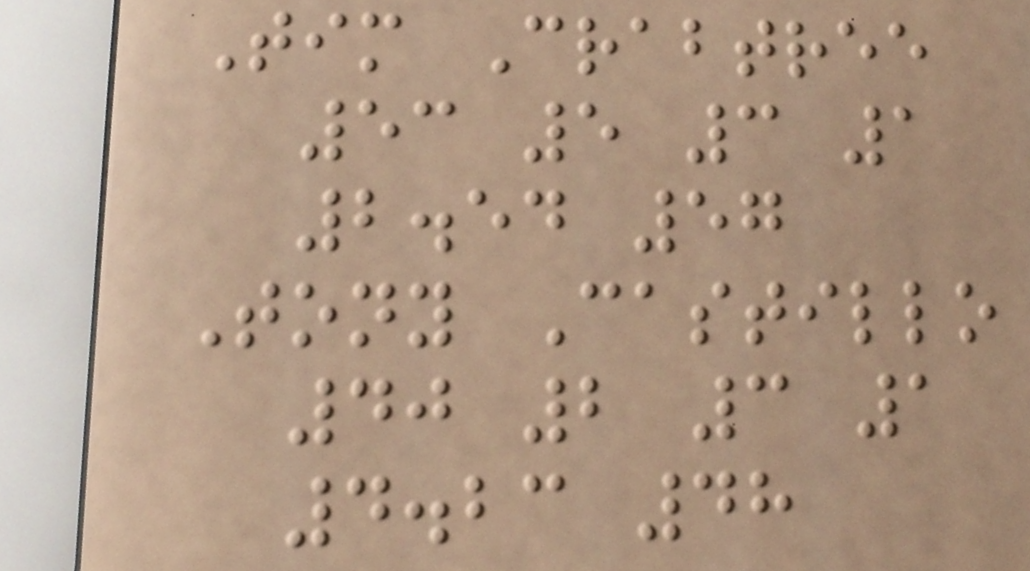Tim Crabtree
53 5 3 1
2.54 57
Tony Castillo
40 2 3 1
4.23 48
